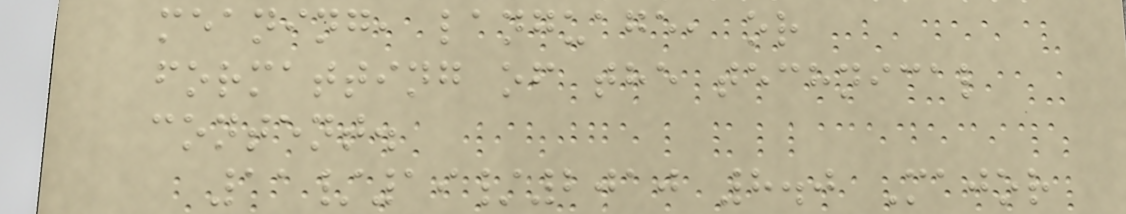meaning, language, or
formatting of the technical
content.
11/19/2010 8.0 Major
